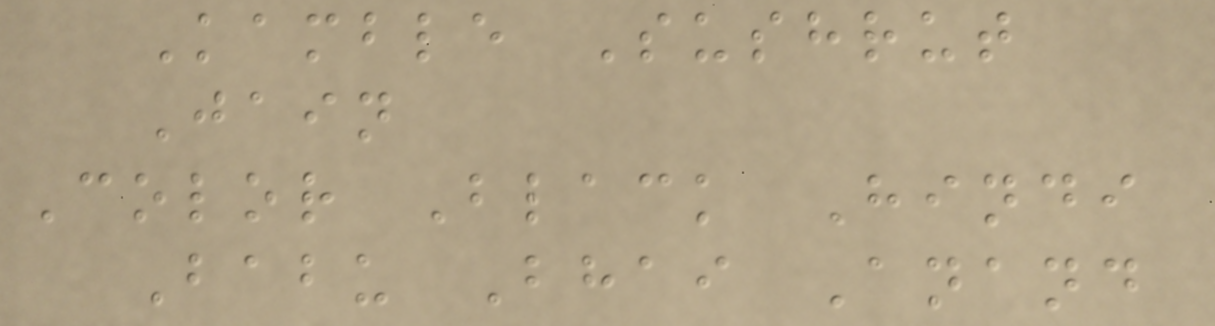Kamble Sushrut
Jain
Color Black Hindi
Babu Bhai Anand
